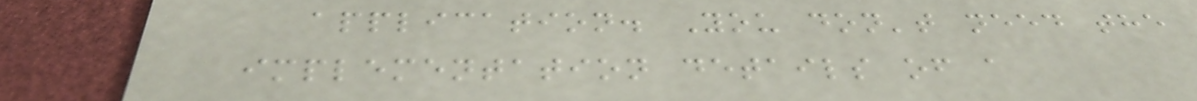application. You don't need the
implementation details of a
